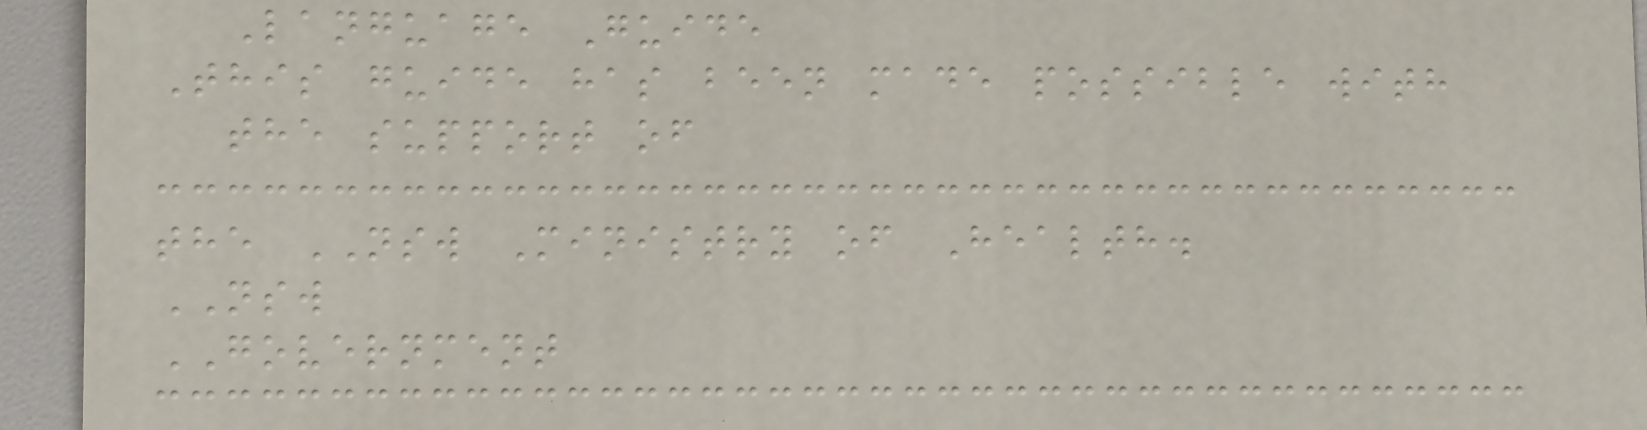Language Guide
This guide has been made possible with
the support of
the NSW Ministry of Health.
NSW
GOVERNMENT
